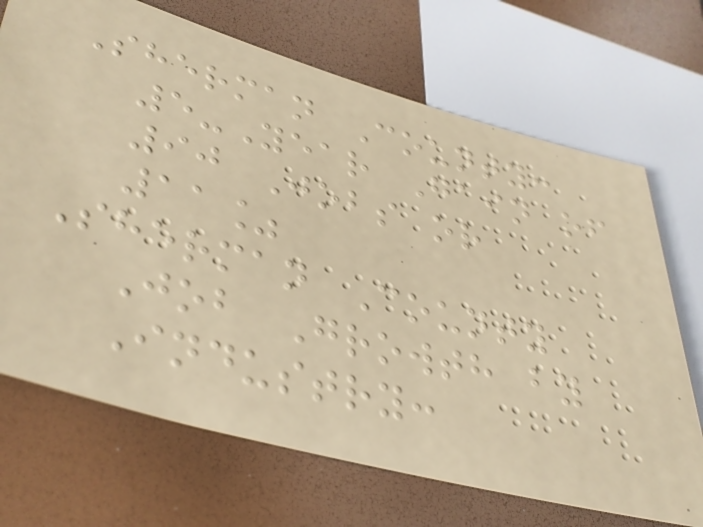Sherman County:
5-Year Gain of
90 Jobs or
11%
Sherman County
Job Growth by
Industry:
